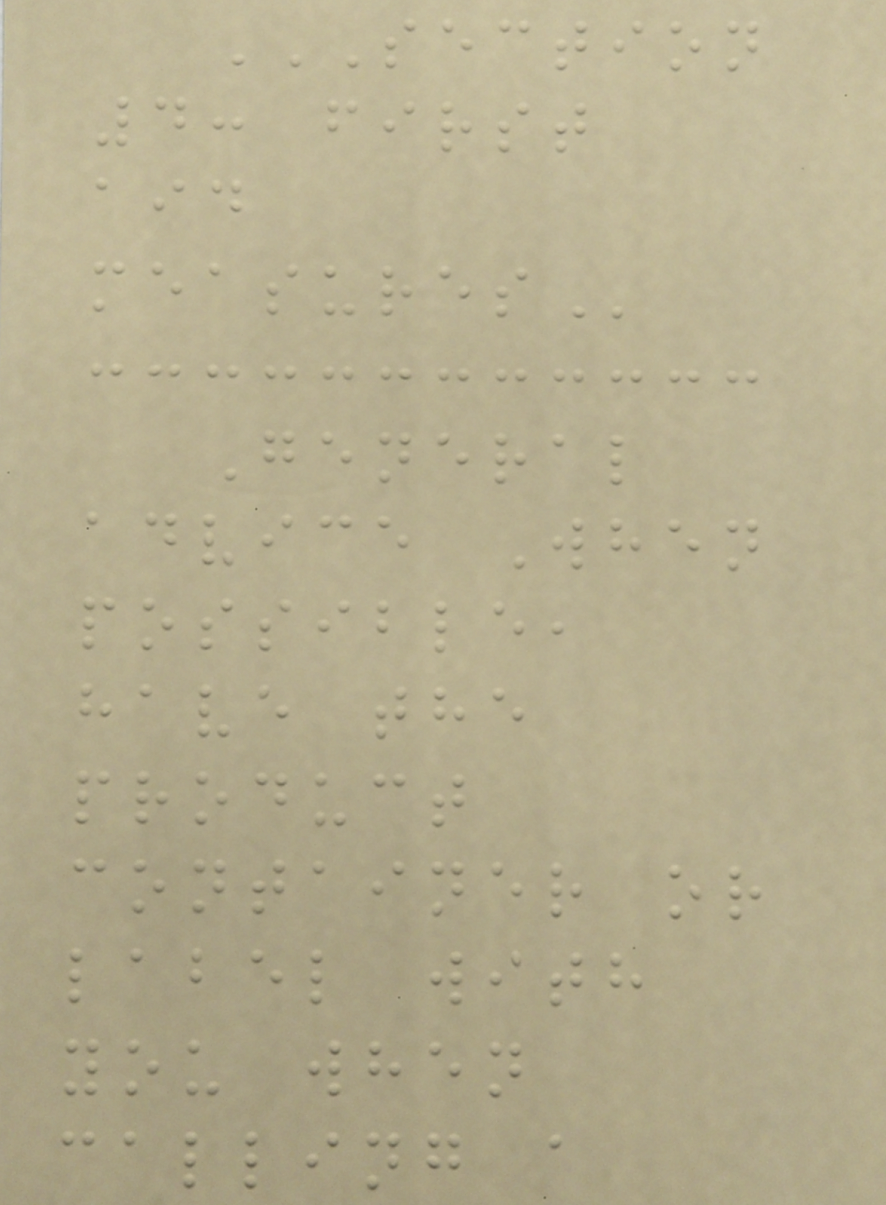SECTION
4: FIRST
AID
MEASURES
General
advice When
possible,
have the
product
container or
label with
you when
calling a
